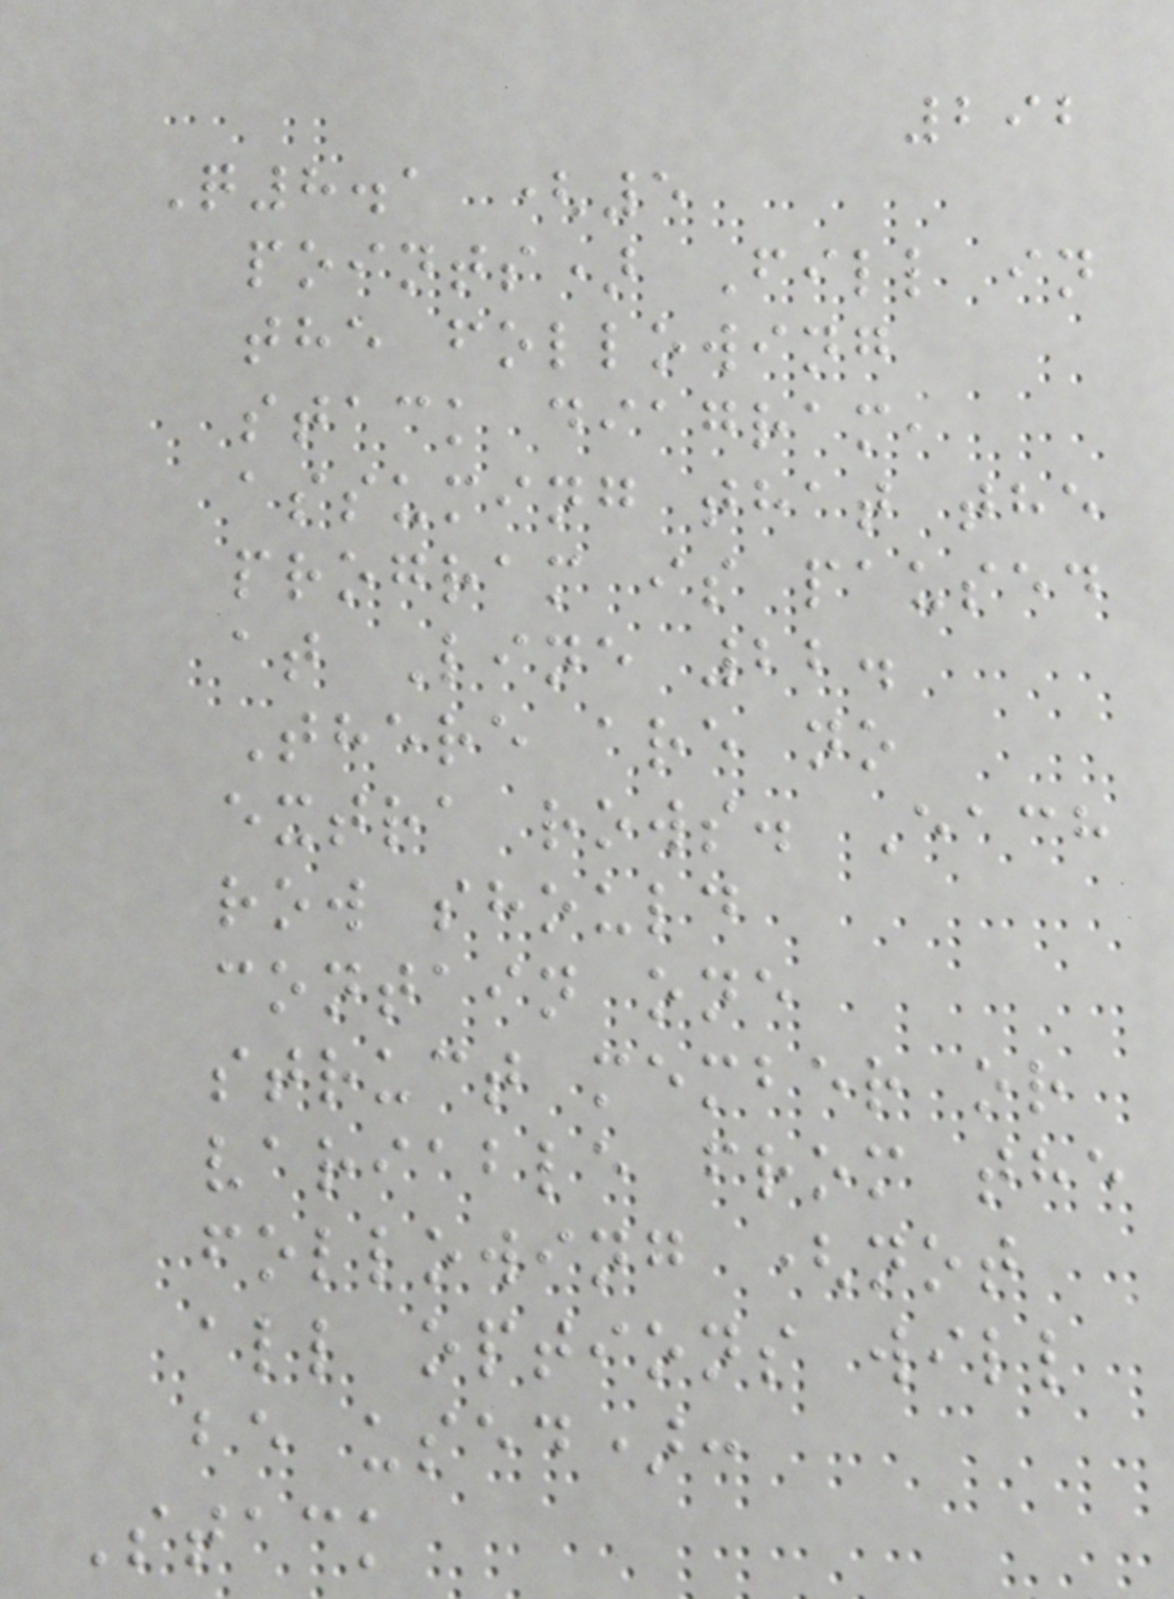292
Q8.1 (5
points) Fill in
the following
stack diagram,
assuming that the
program is paused
at Line 22.
There are no
extra rows. Each
row should
contain one
struct member or
variable from the
following (not
all options will
be used):
Stack
